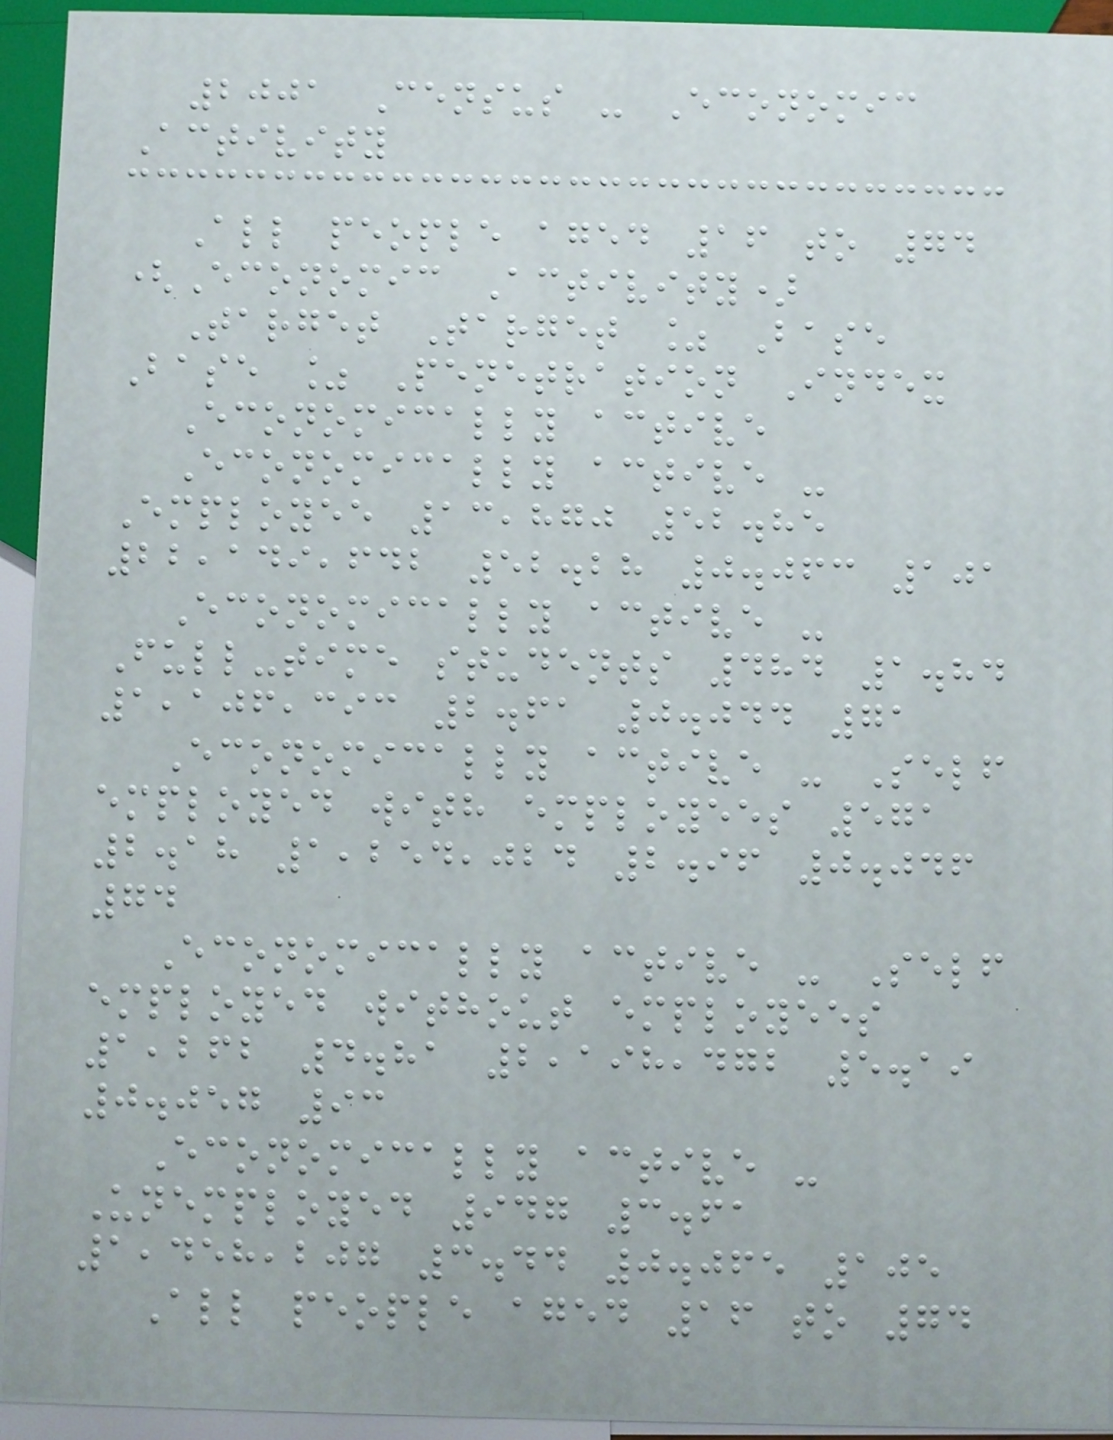2001 Census - Economic
Activity
All people aged 16 to 74
(Economic Activity)
Target Target % Base
Base % Penetration Index
Economically active
Economically active -
Employee 13,870 52.85
22,149,642 52.28 0.063 101
Economically active -
Full-time students 484 1.84
1,106,393 2.61 0.044 71
Economically active - Self
employed with employees 571
2.18 1,254,024 2.96 0.046
74
Economically active - Self
employed without employees
1,262 4.81 2,198,472 5.19
0.057 93
Economically active -
Unemployed 947 3.61
1,458,207 3.44 0.065 105
All people aged 16 to 74
